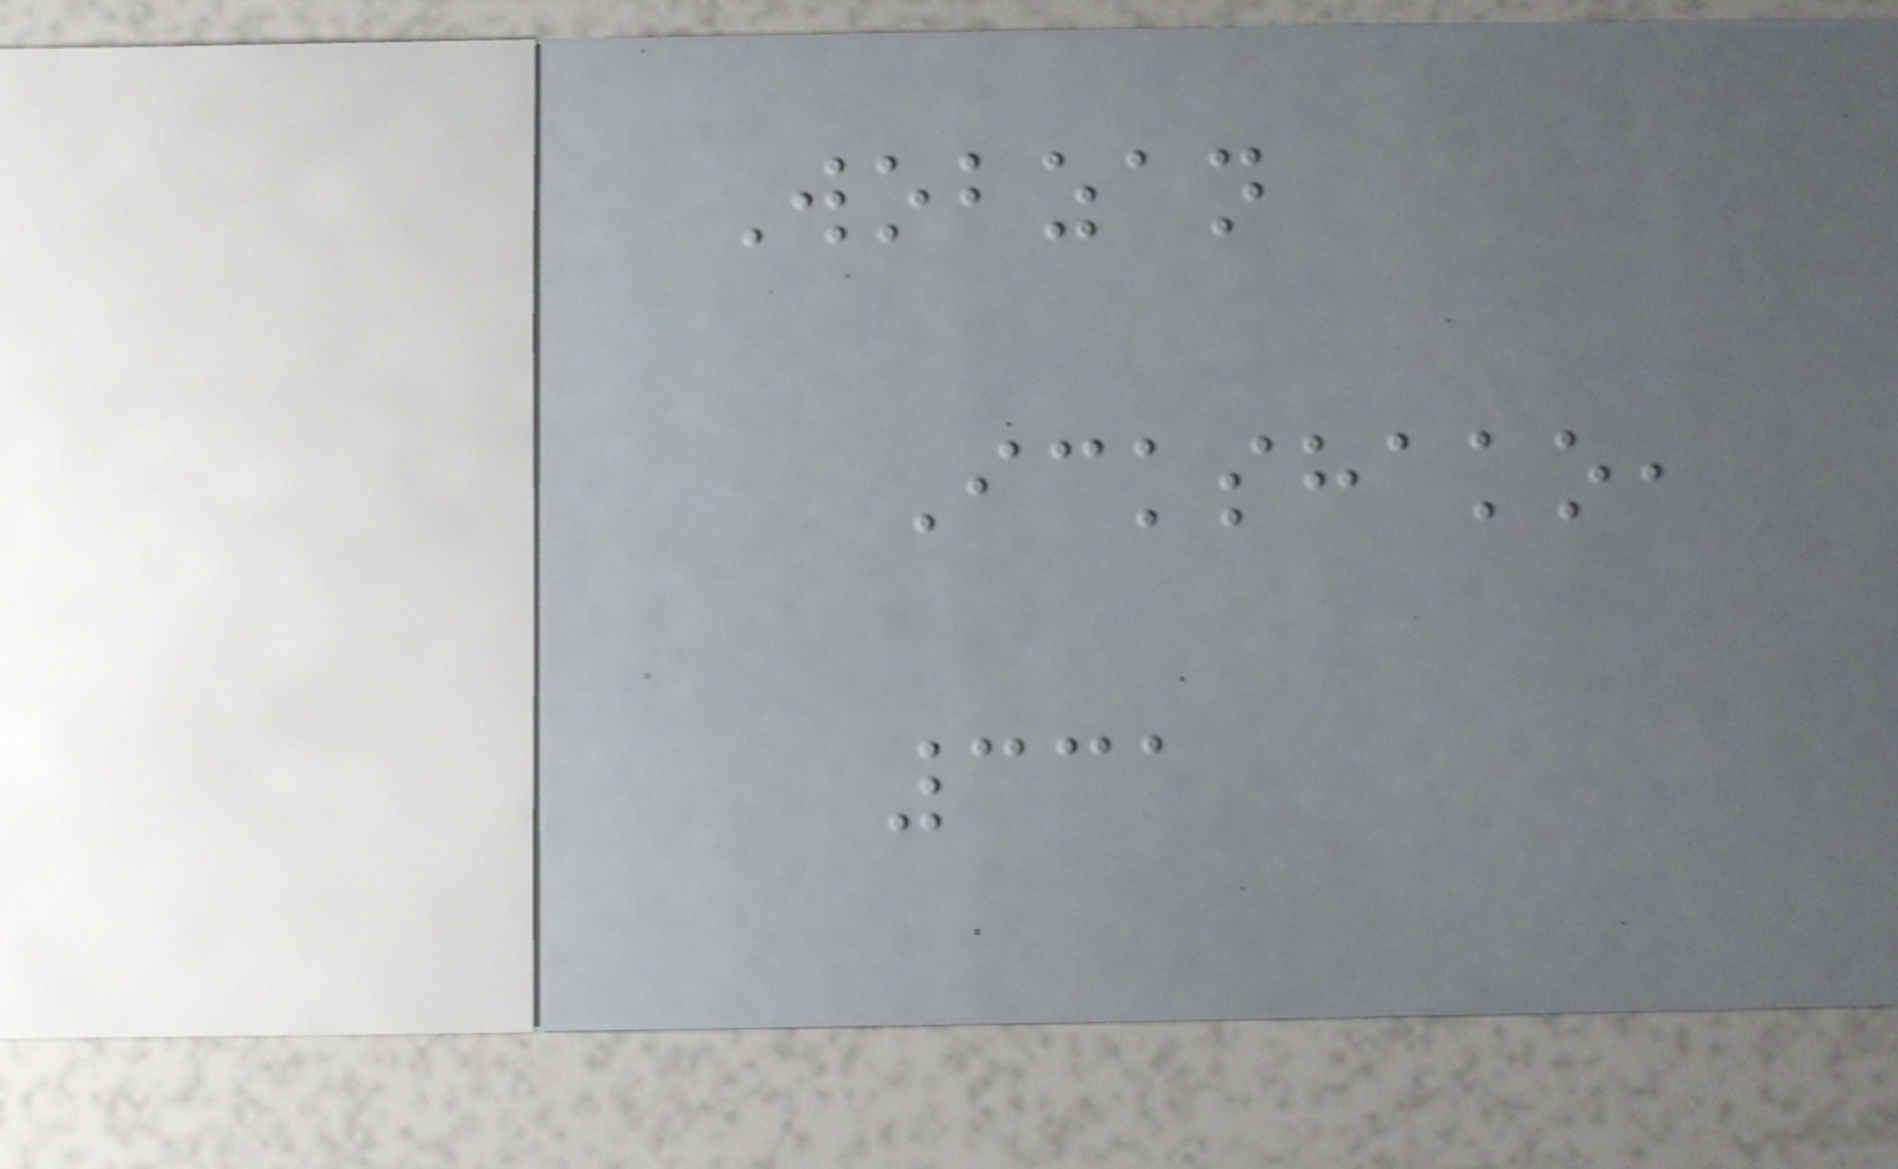Wobzan
Ickshako,
331
